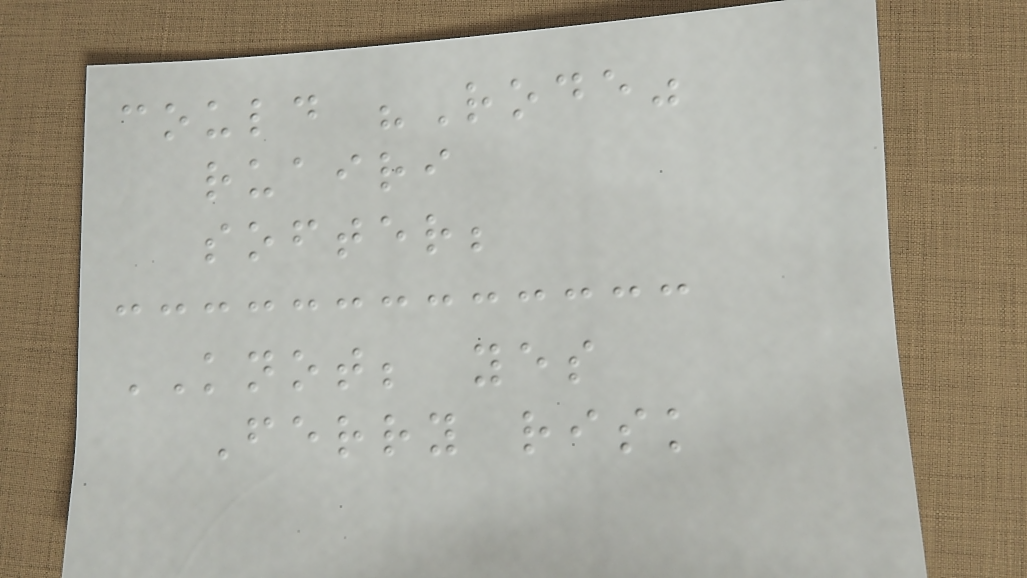could "Rode"
ruairi
softer;
KNOT; yes
Ferry risk
